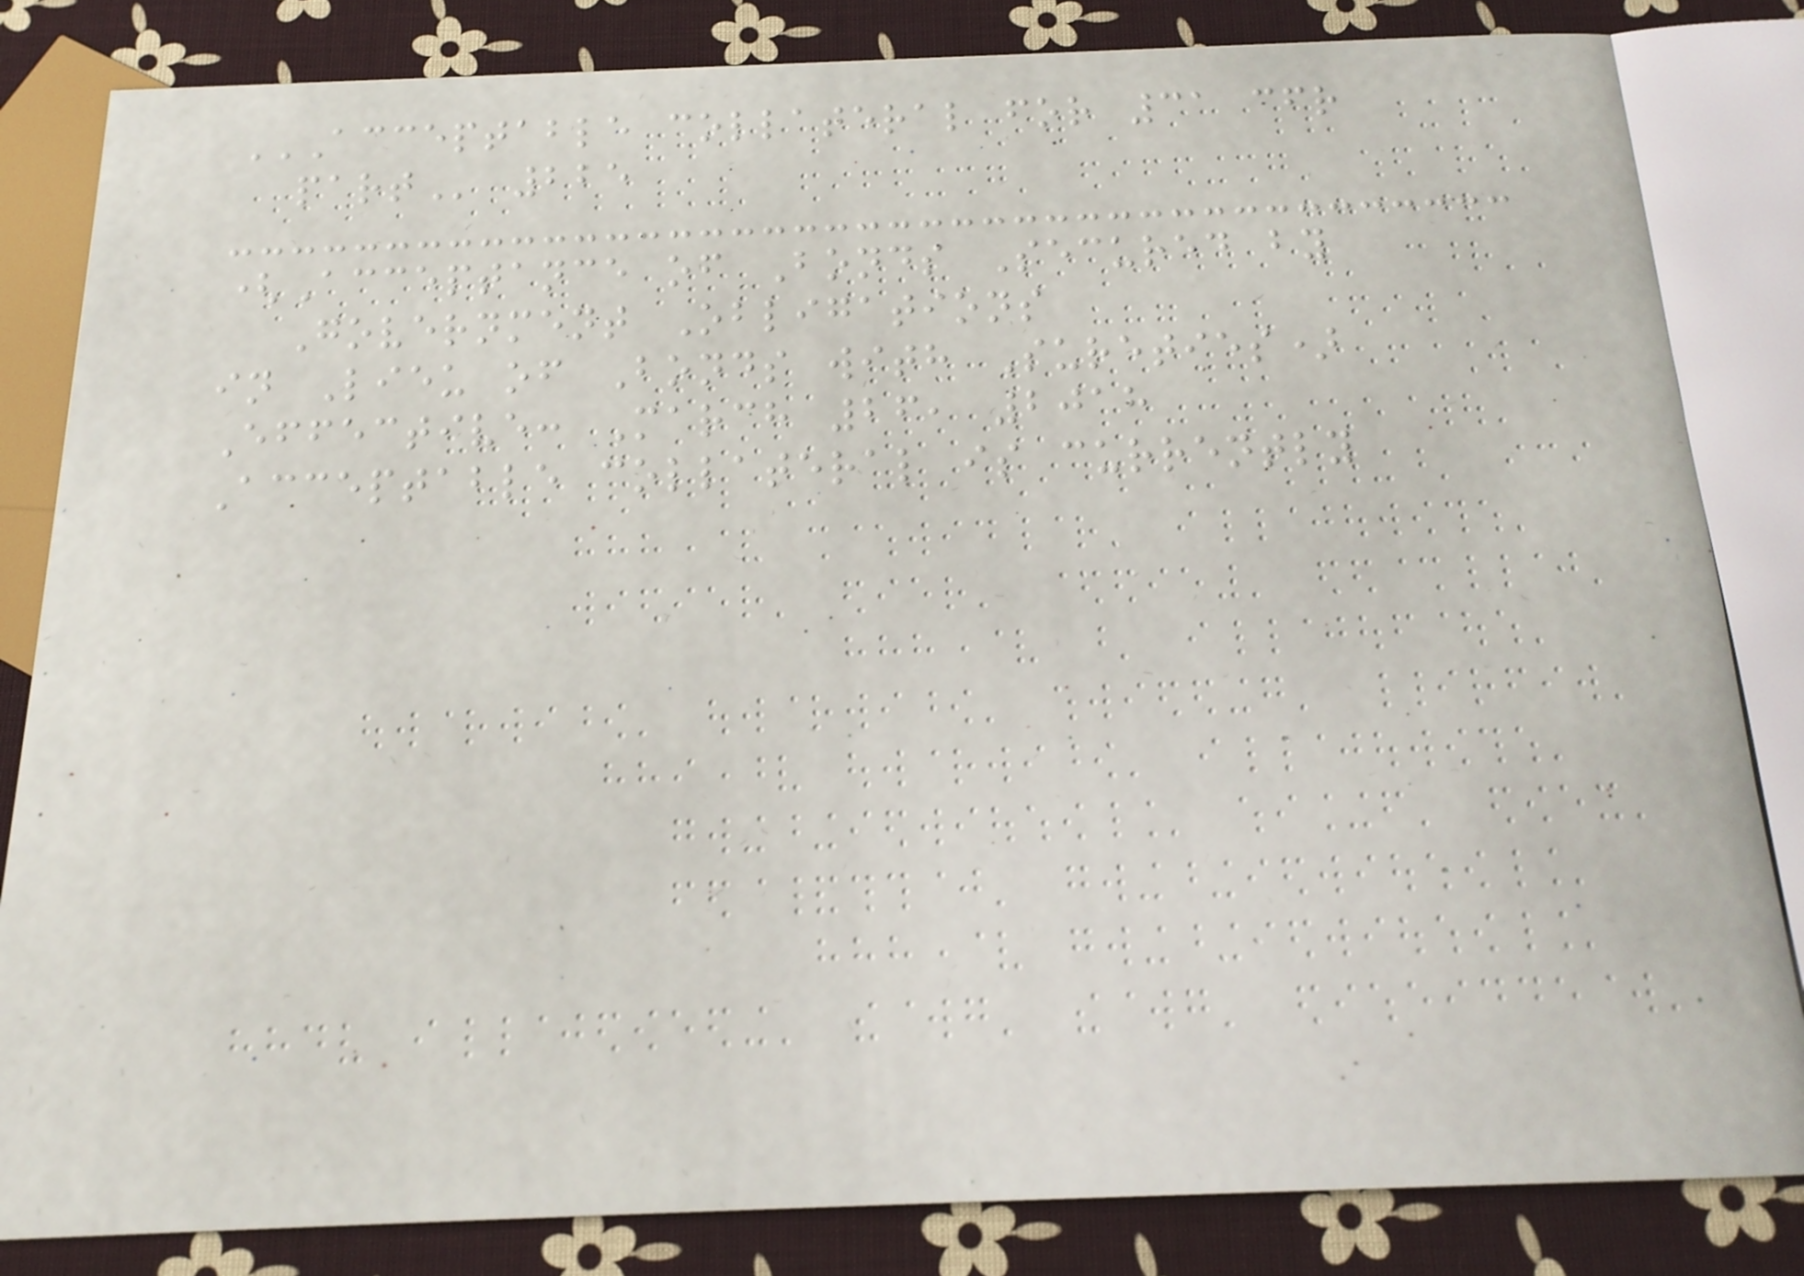ACCEPTABLE COLLATERAL FOR 31 CFR
PART 225
(Acceptance of Bonds Secured by
Government Obligations
in Lieu of Bonds with Sureties)
Effective: March 26, 2018
Acceptable collateral is currently
